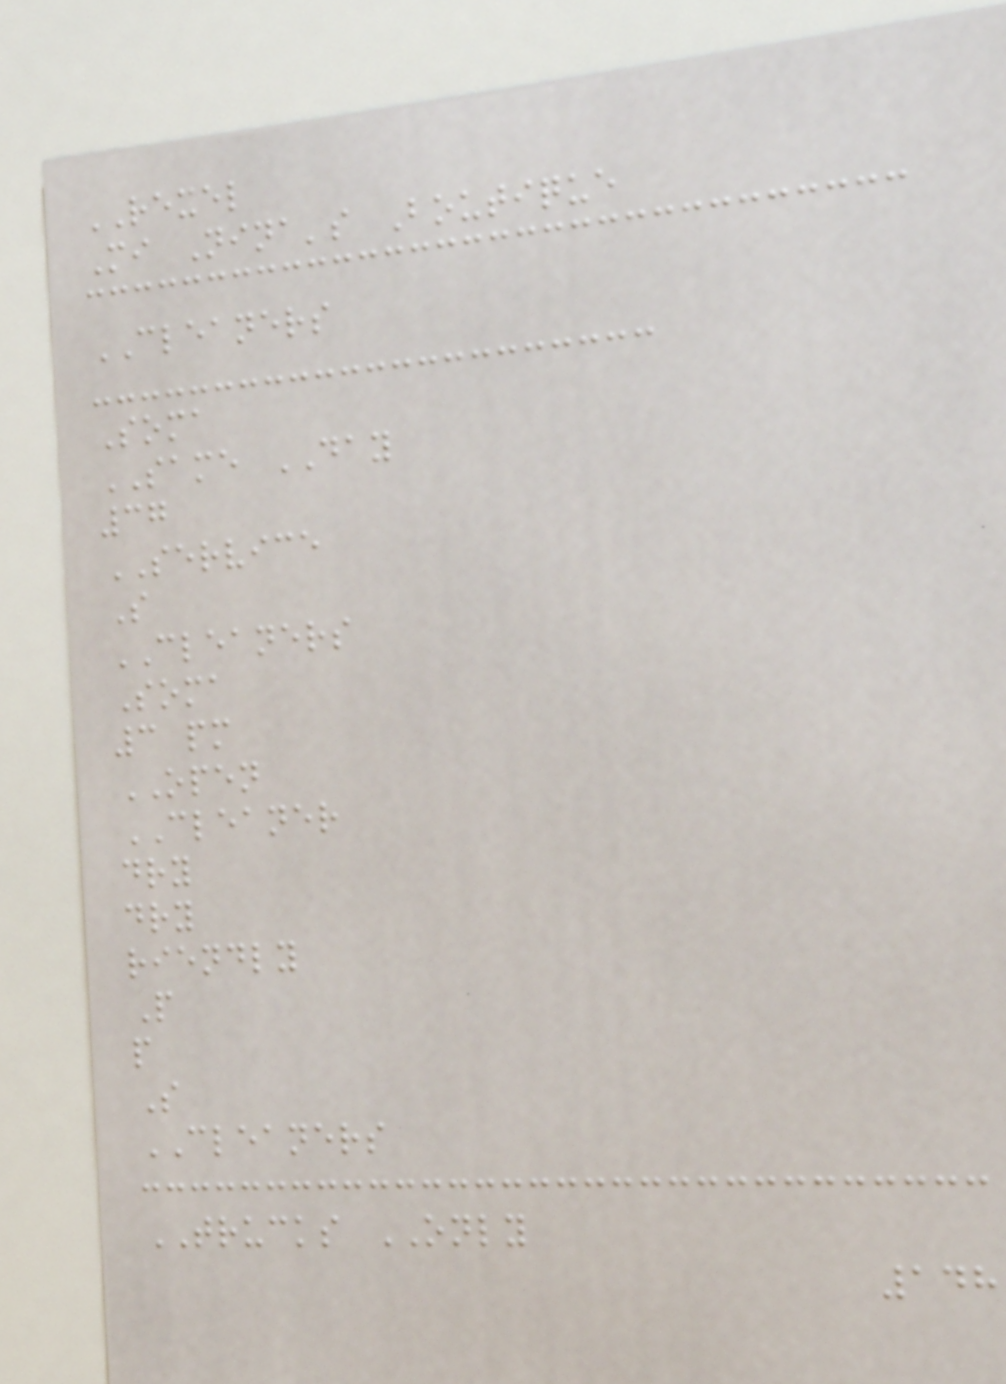REXEL
Mi Nina's Boutique
CLEANERS
Soma
SAME DAY
37
SERVICE
S
CLEANERS
Soma
3 pm
OPEN
CLEANER
dry
dry
riendly
P
p
S
CLEANERS
TRUCKS ONLY
148
